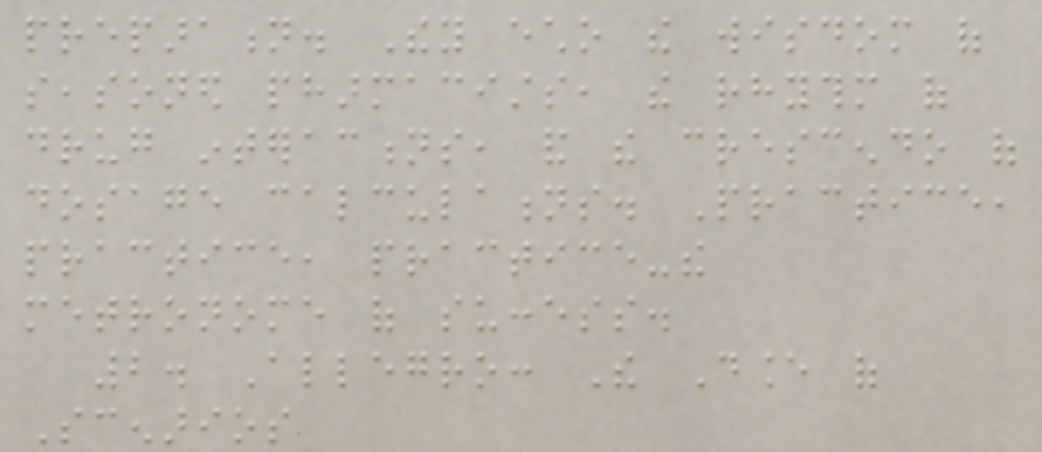preparation. They echo the wisdom of
seasoned pharmacists, the rhythm of
drug interactions, and the crescendo of
dosage calculations. Practice,
practice, practice-the
metronome of success.
2. Allegro: The Dance of
Scenarios
